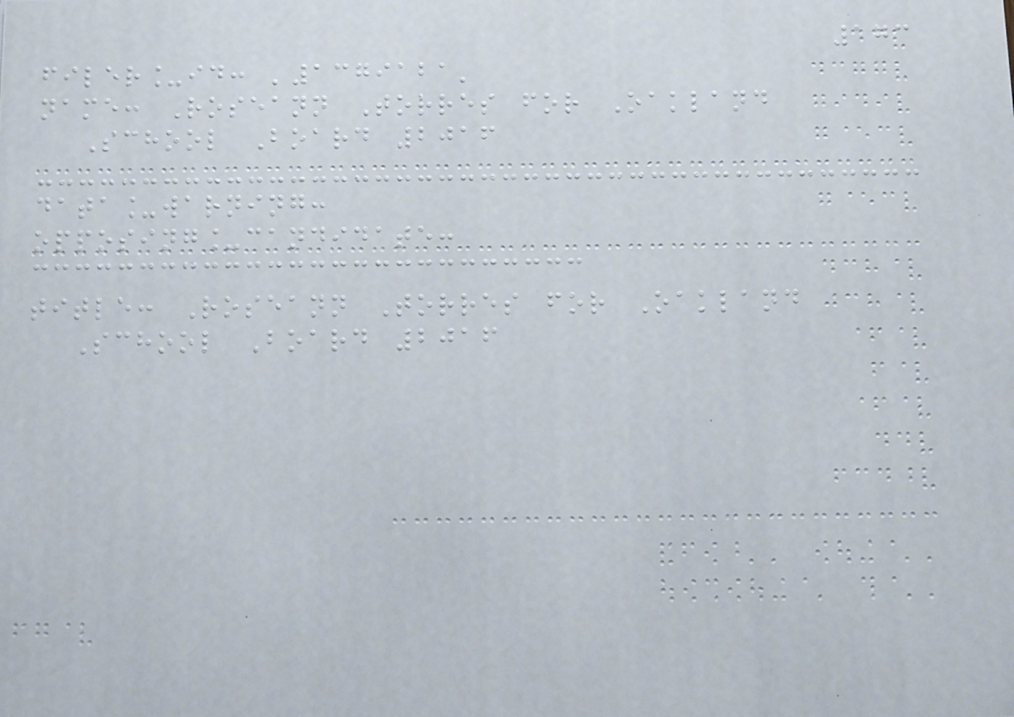173
filer_id: '1379121'
name: Roseann Torres for Oakland
School Board 2016
data_warning:
opposing_candidate:
title: Roseann Torres for Oakland
School Board 2016
